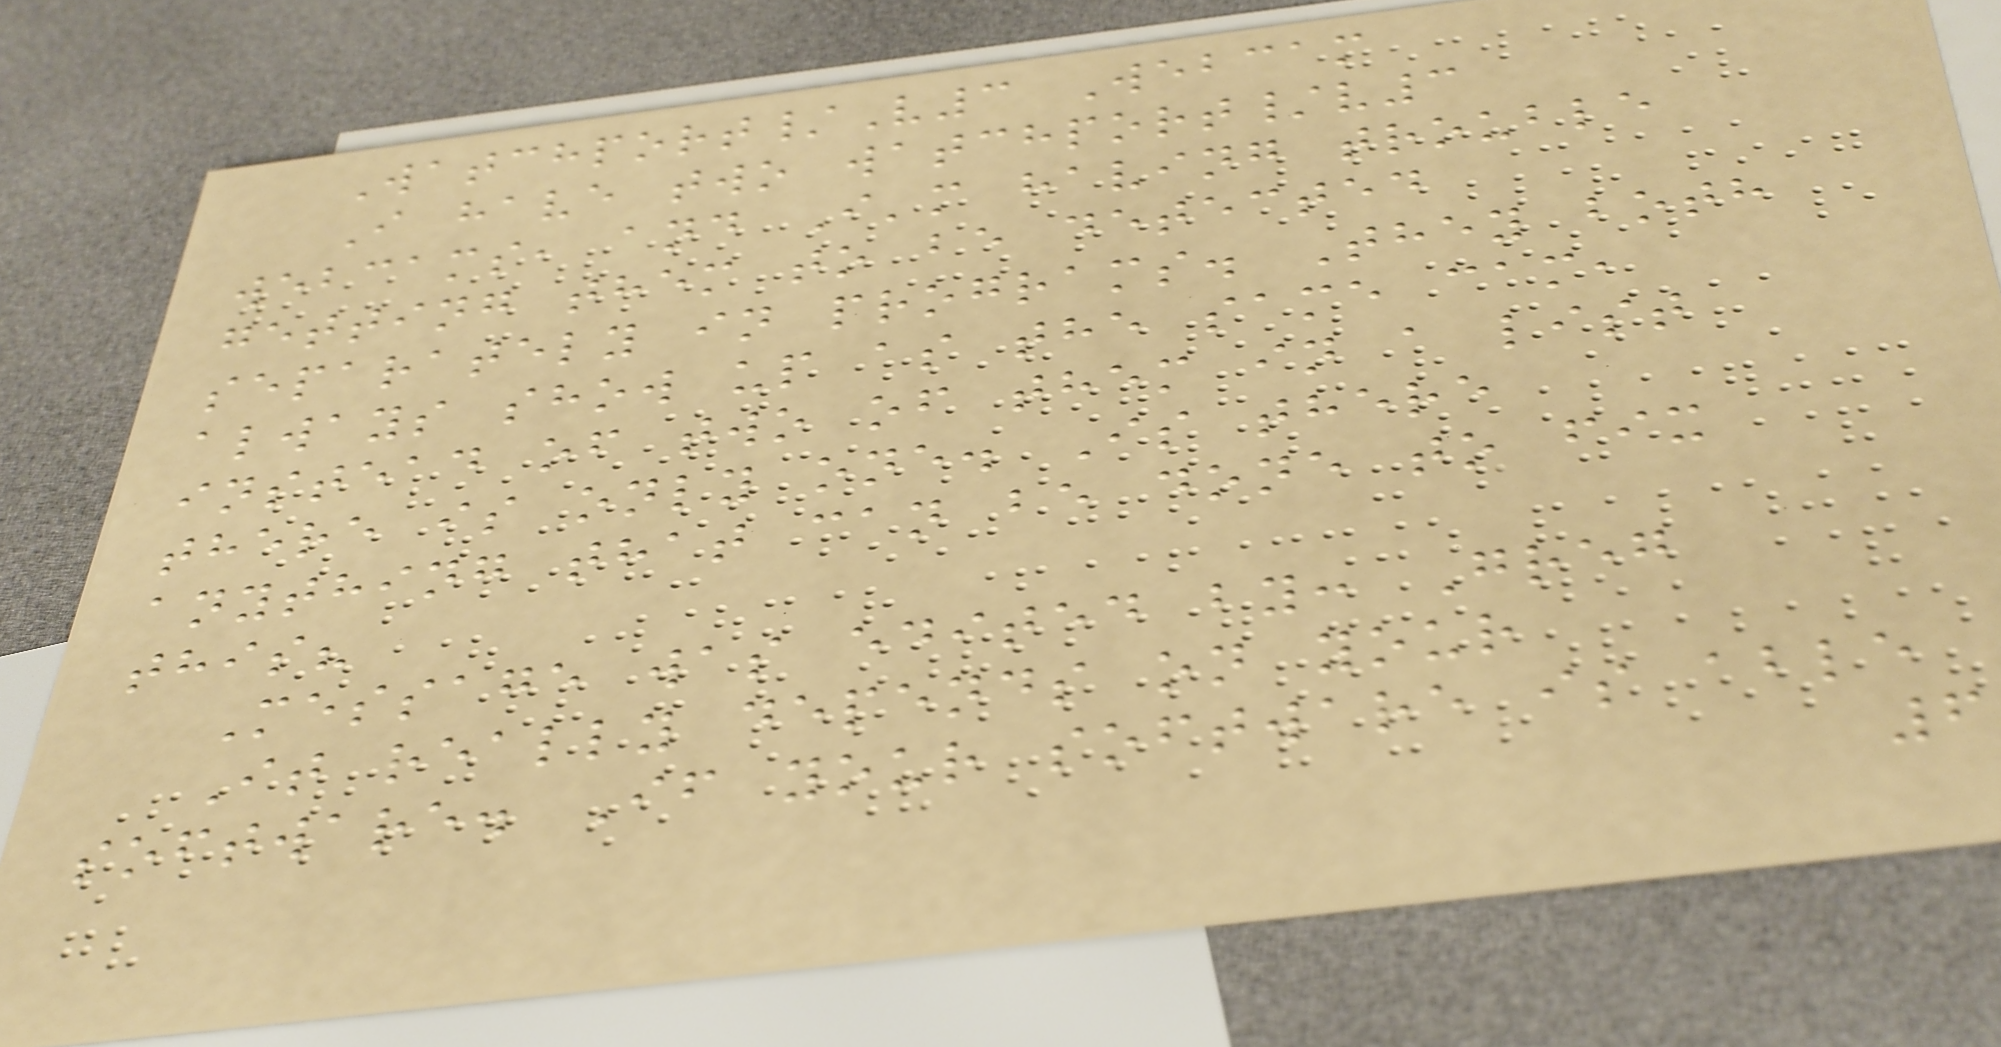Watchport/V3 Webcam
I have two watchport/v3
webcams, and I'm having trouble
getting them to be detected
separately in programs. They both
always show up as the same cam,
instead of two of them in a list
there is only one. Is there
anything that can be done to fix
this?
Message was edited by: Greg
It really depends on your
software. If your software is able
6
